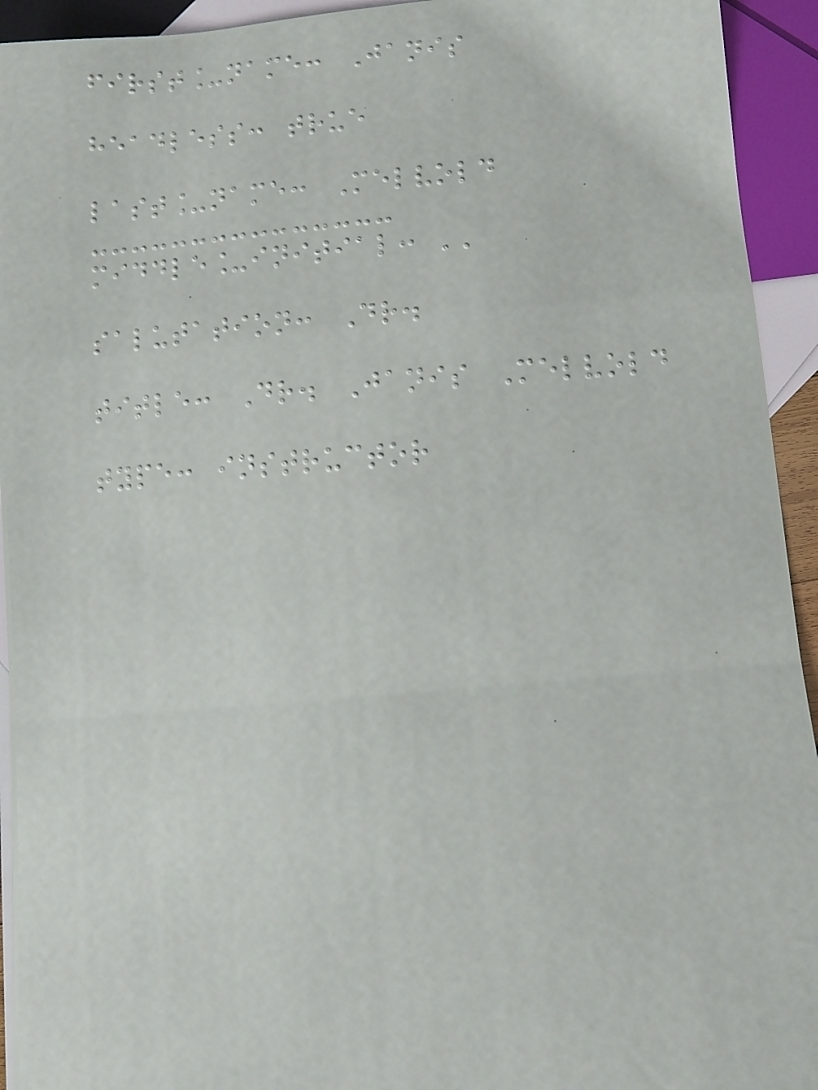first_name: Janis
headless: true
last_name: Melvold
middle_initial: ''
salutation: Dr.
title: Dr. Janis Melvold
type: instructor
